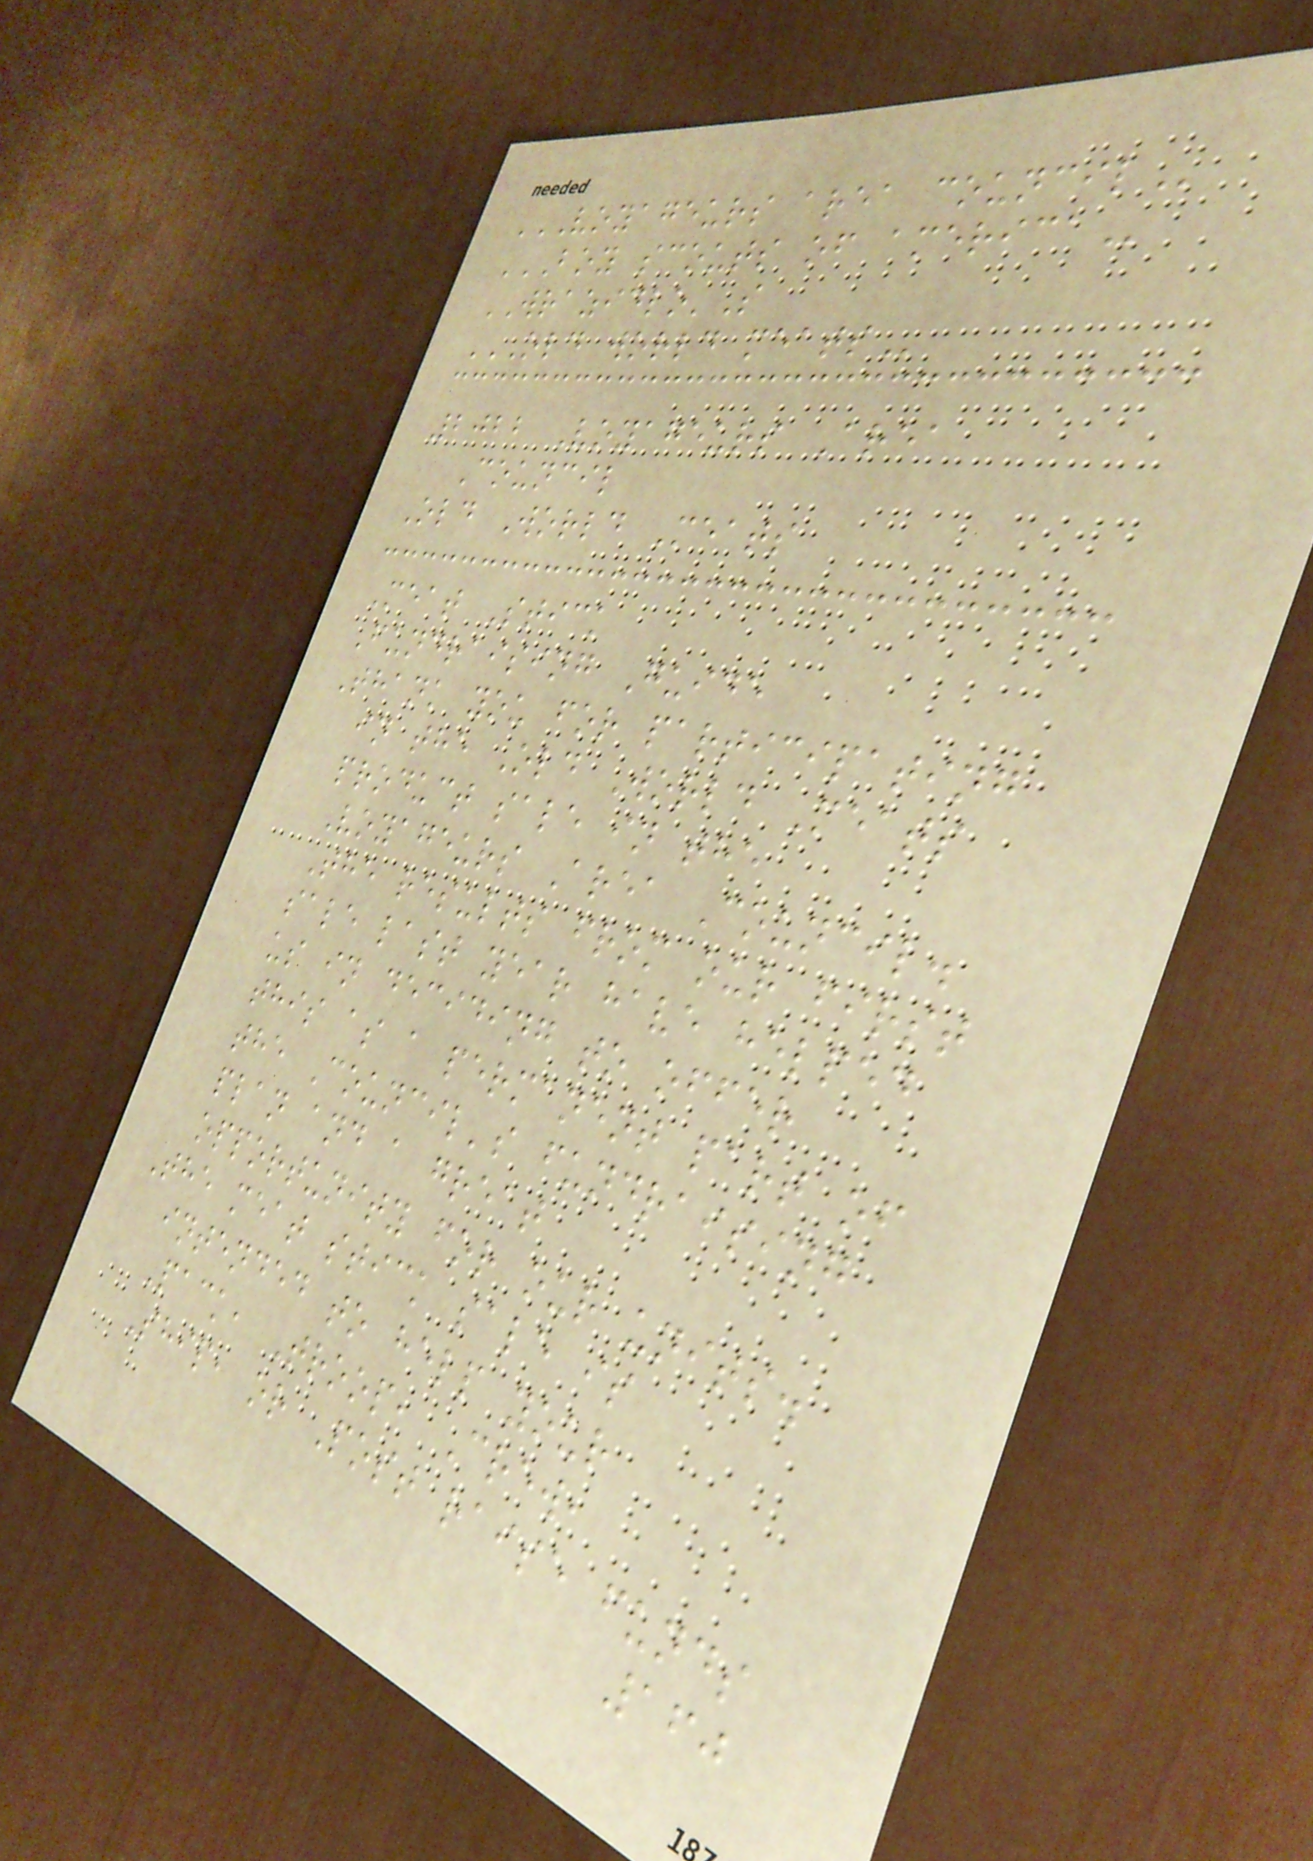VOYAGEURS AREA COUNCIL
BOY SCOUTS OF AMERICA
WRAZIDLO'S
OLD WORLD MEATS
2022 Voyageurs Area
Council
Old World Meats
Meat Stick
Fundraising Guide
Thank you for participating
in the Old World Meats
product sale in the
Voyageurs Area Council.
The results from our first
sale last year have helped
us in deciding to offer
this as a permanent part of
the Council's fundraising
plan and a great
opportunity for our units.
The meat stick sale is
intended to help your
Pack, Troop, Crew,
Ship, or Post raise funds
160
